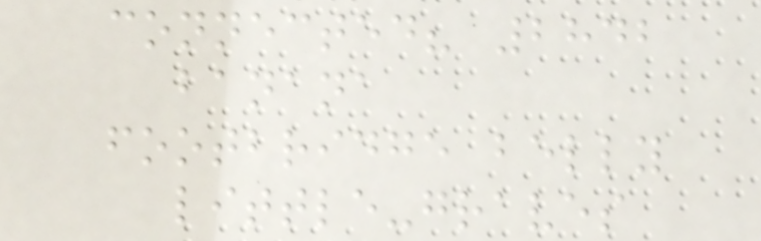connected? 2842
banana
footbridge belly
little-graves
